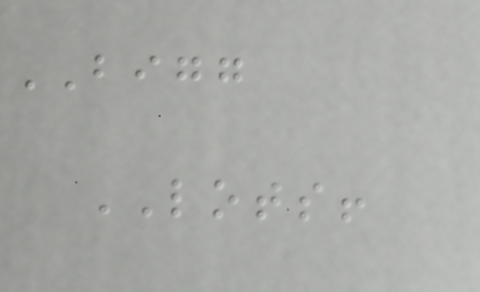BIGG
LOTS!
